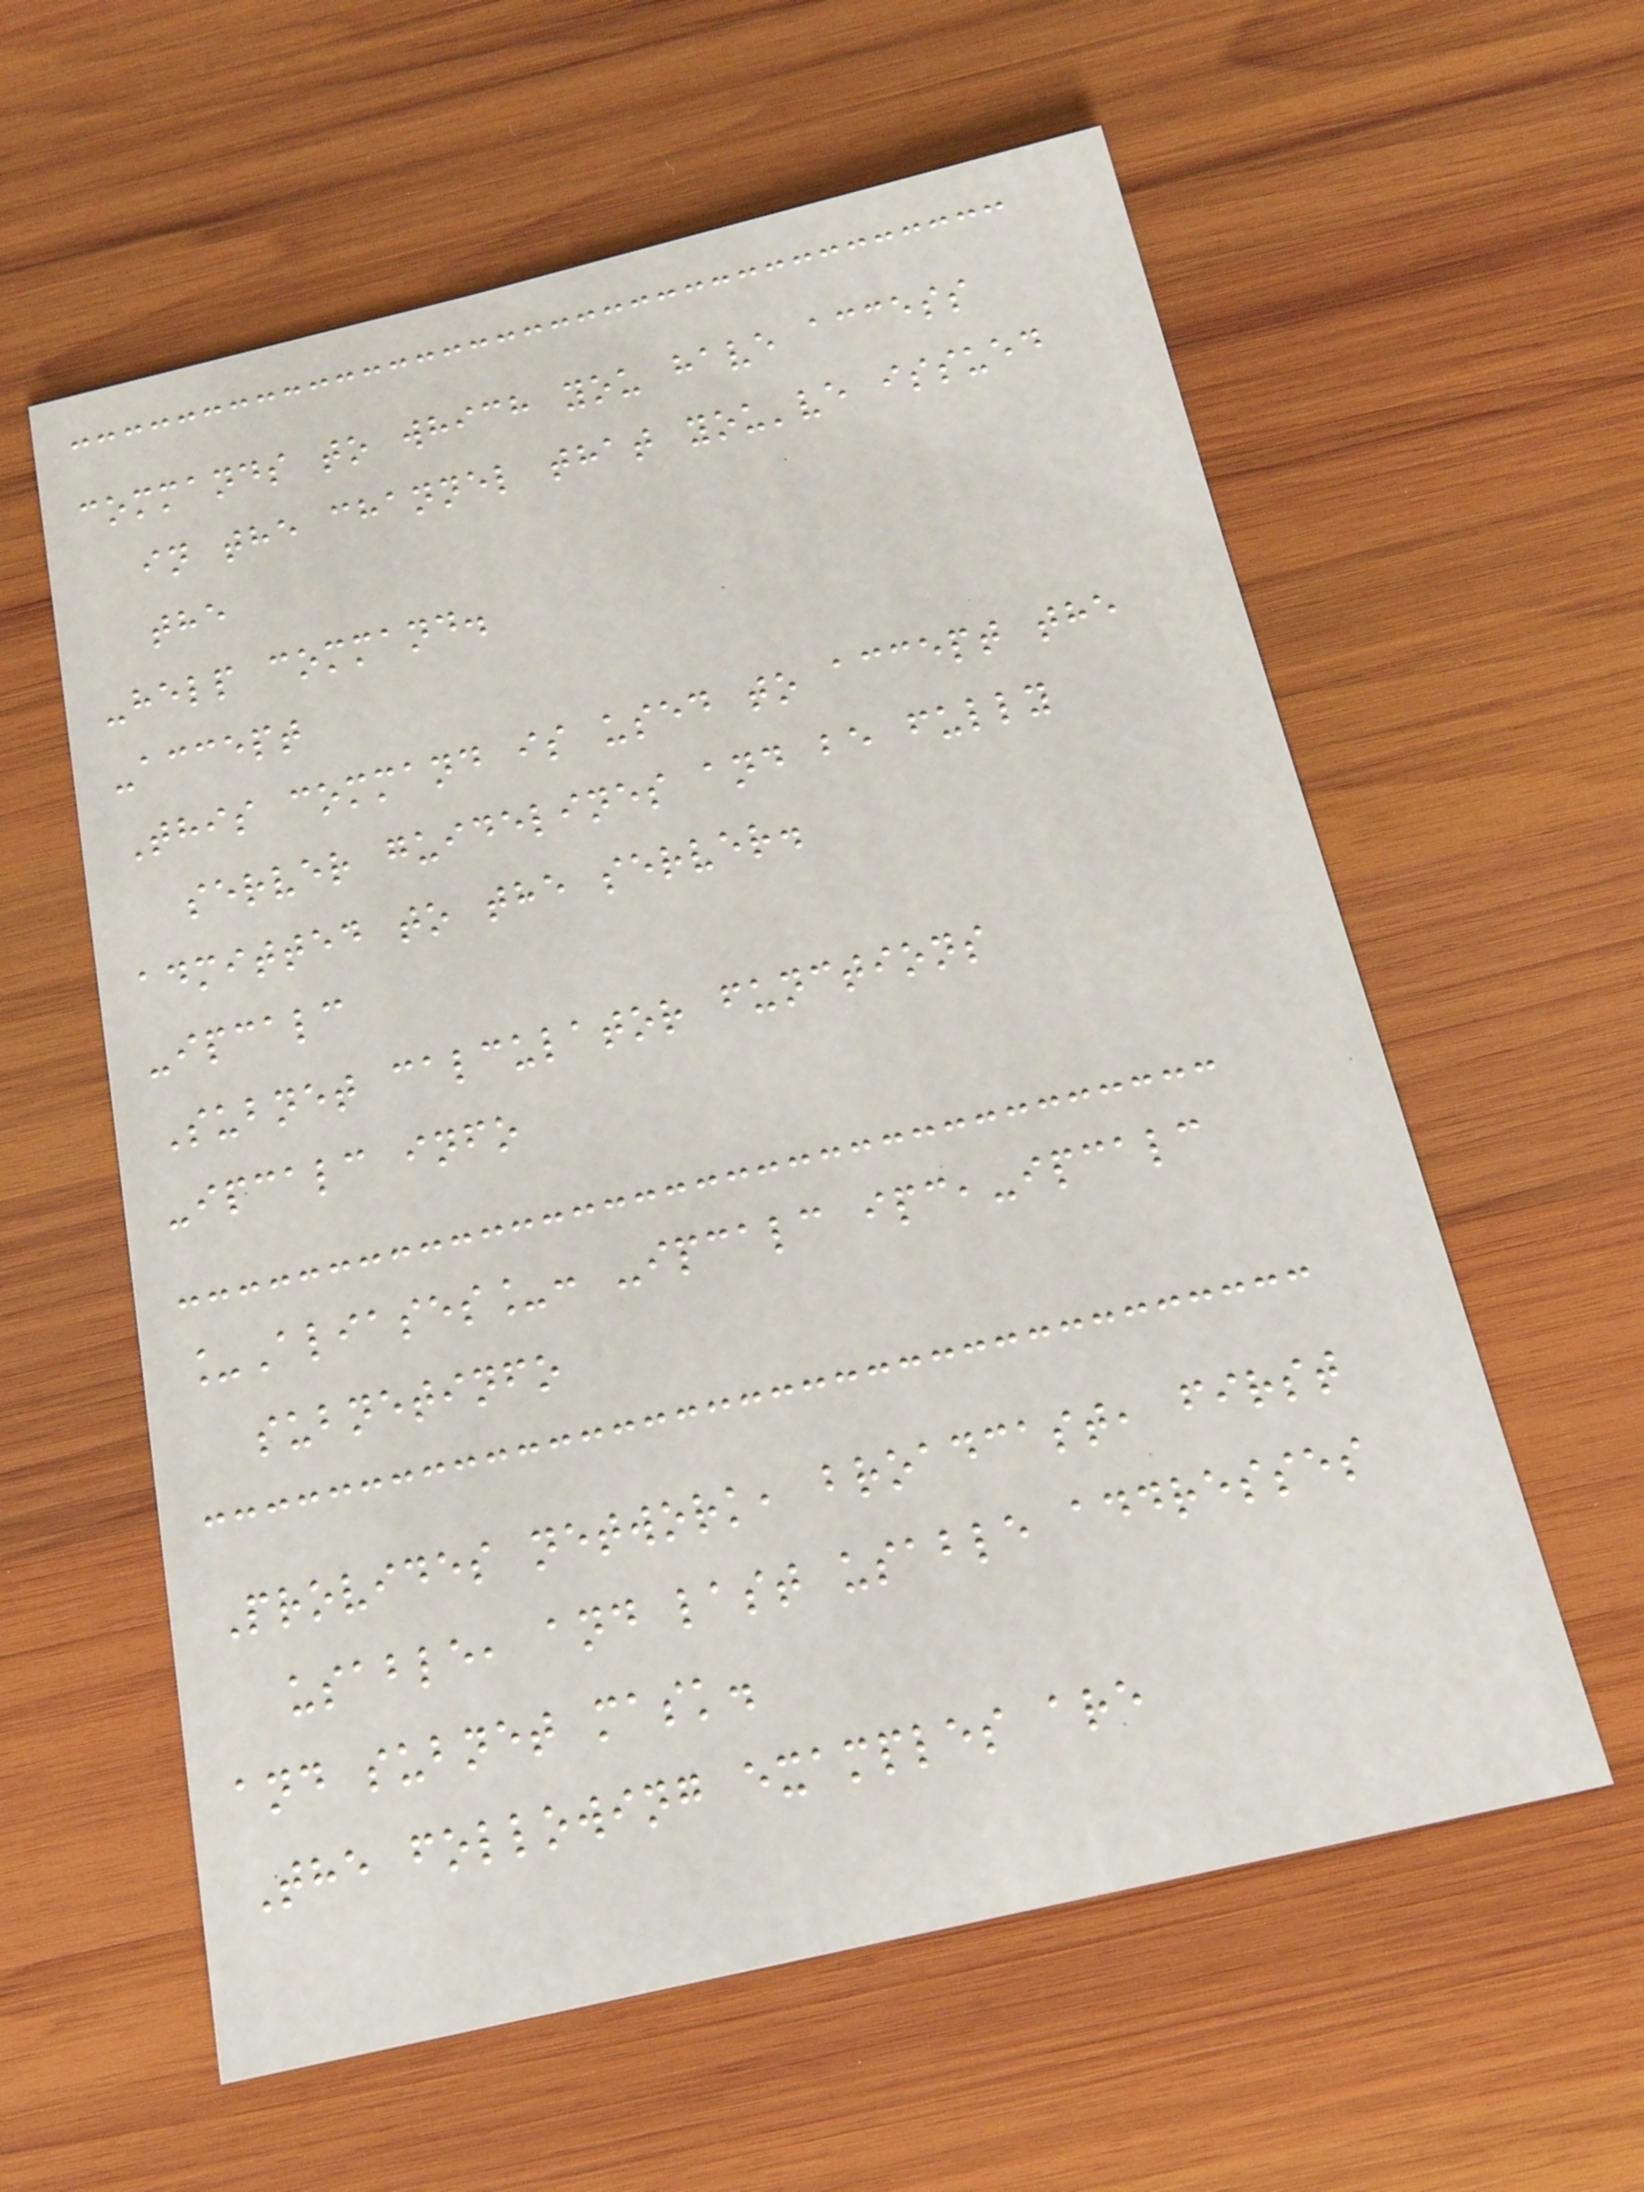commands to which you have access
in the channel that you've issued
the
-help command.
-accept
This command is used to accept the
server guidelines and be fully
admitted to the server.
-ipcalc
Subnet calculator functions
-ipcalc info
_Aliases_: -ipcalc ipc,-ipcalc
subnetinfo
Provides network, broadcast, first
usable, and last usable addresses
and subnet mask.
The following examples are
